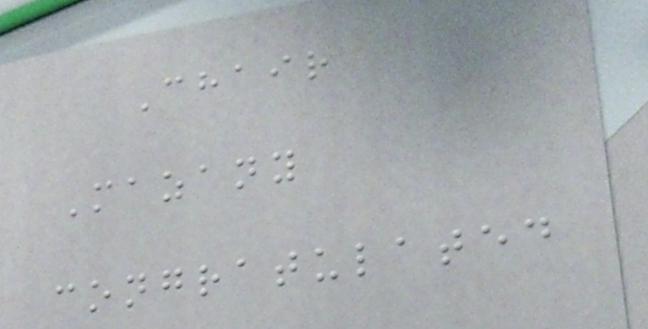Chair
Mazany
congratulated
